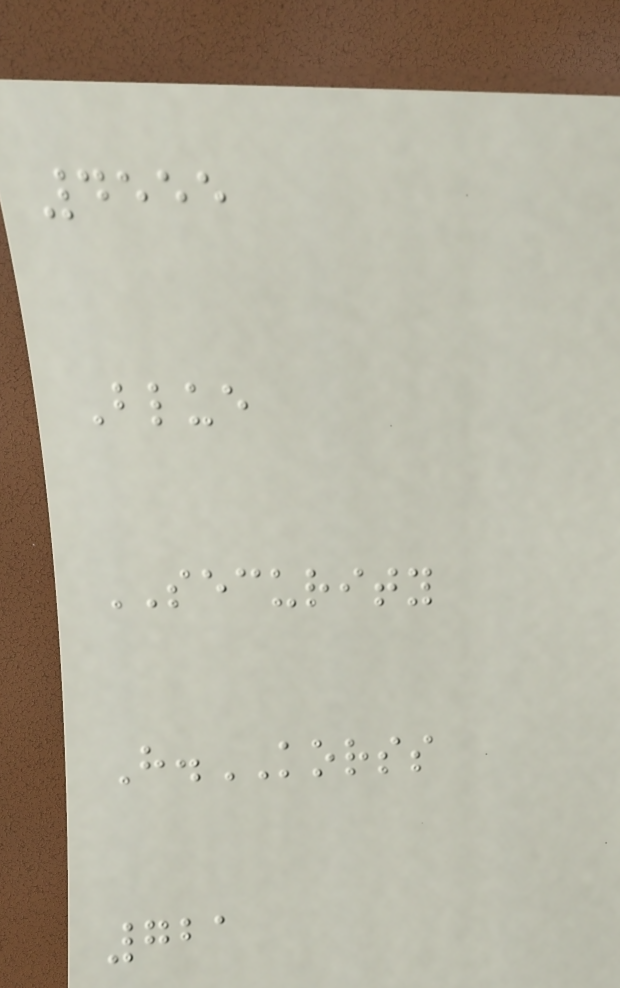4555
Blue
SECURITY
H.KORSS
721
